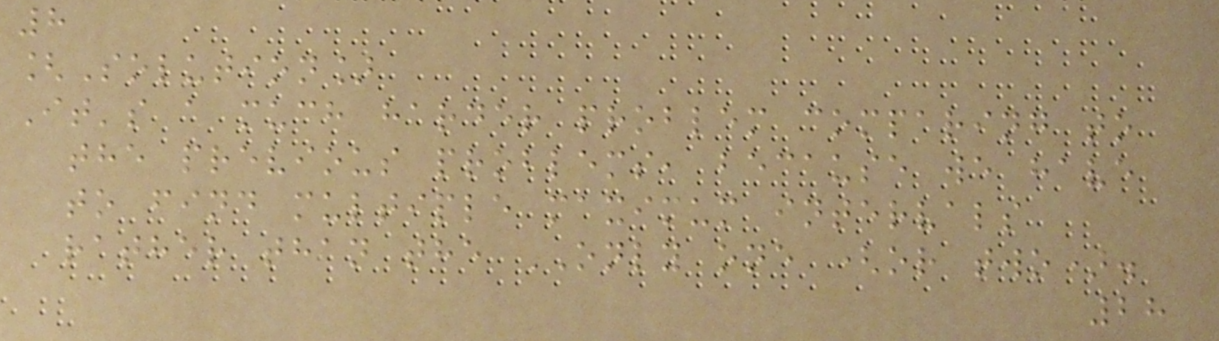8
[Solution]
It's a much harder problem comparing to
the previous problems, because we have
to find multiple maximum intervals
rather than the ONLY one (or two).
28
